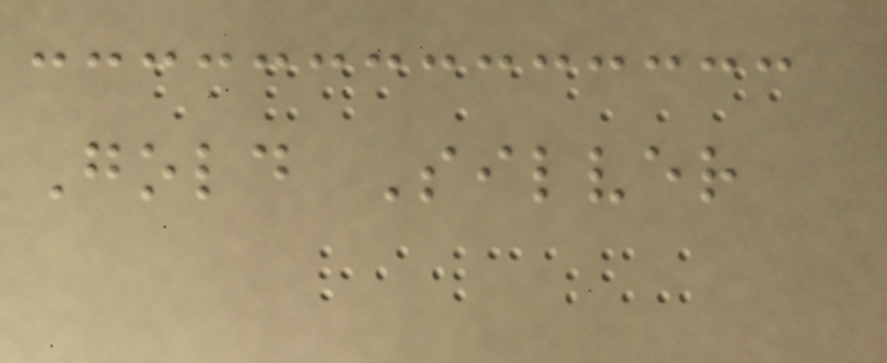Gold Silver
